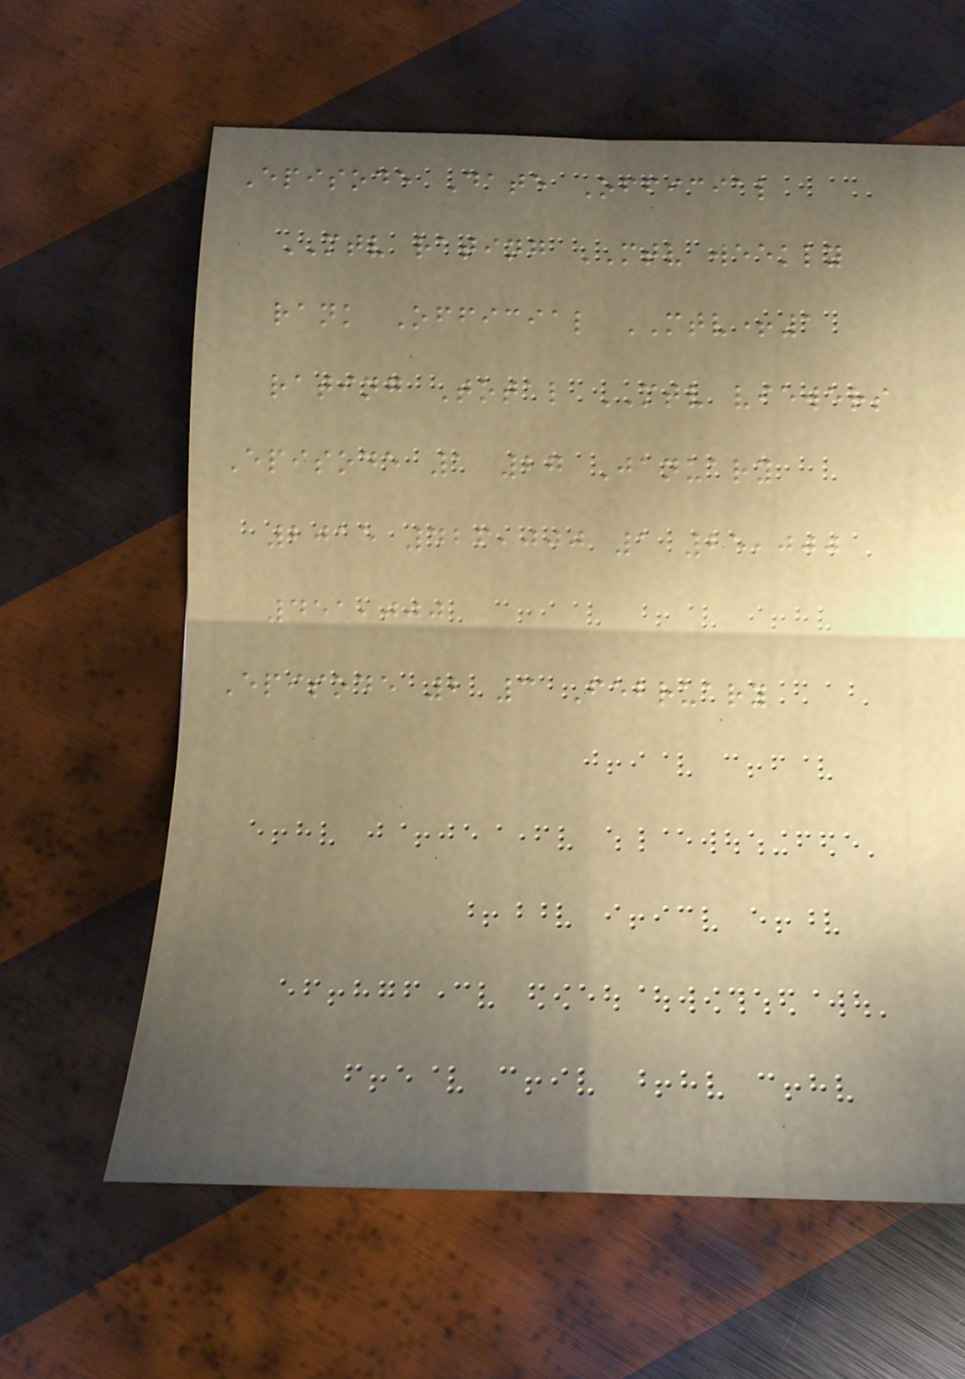Episode Date Official
MTV rating MTV weekly
rank Official MTV+1
rating Total MTV viewers
Episode 1 27 January
2015 426,000 1 25,000
451,000
Episode 2 3 February
